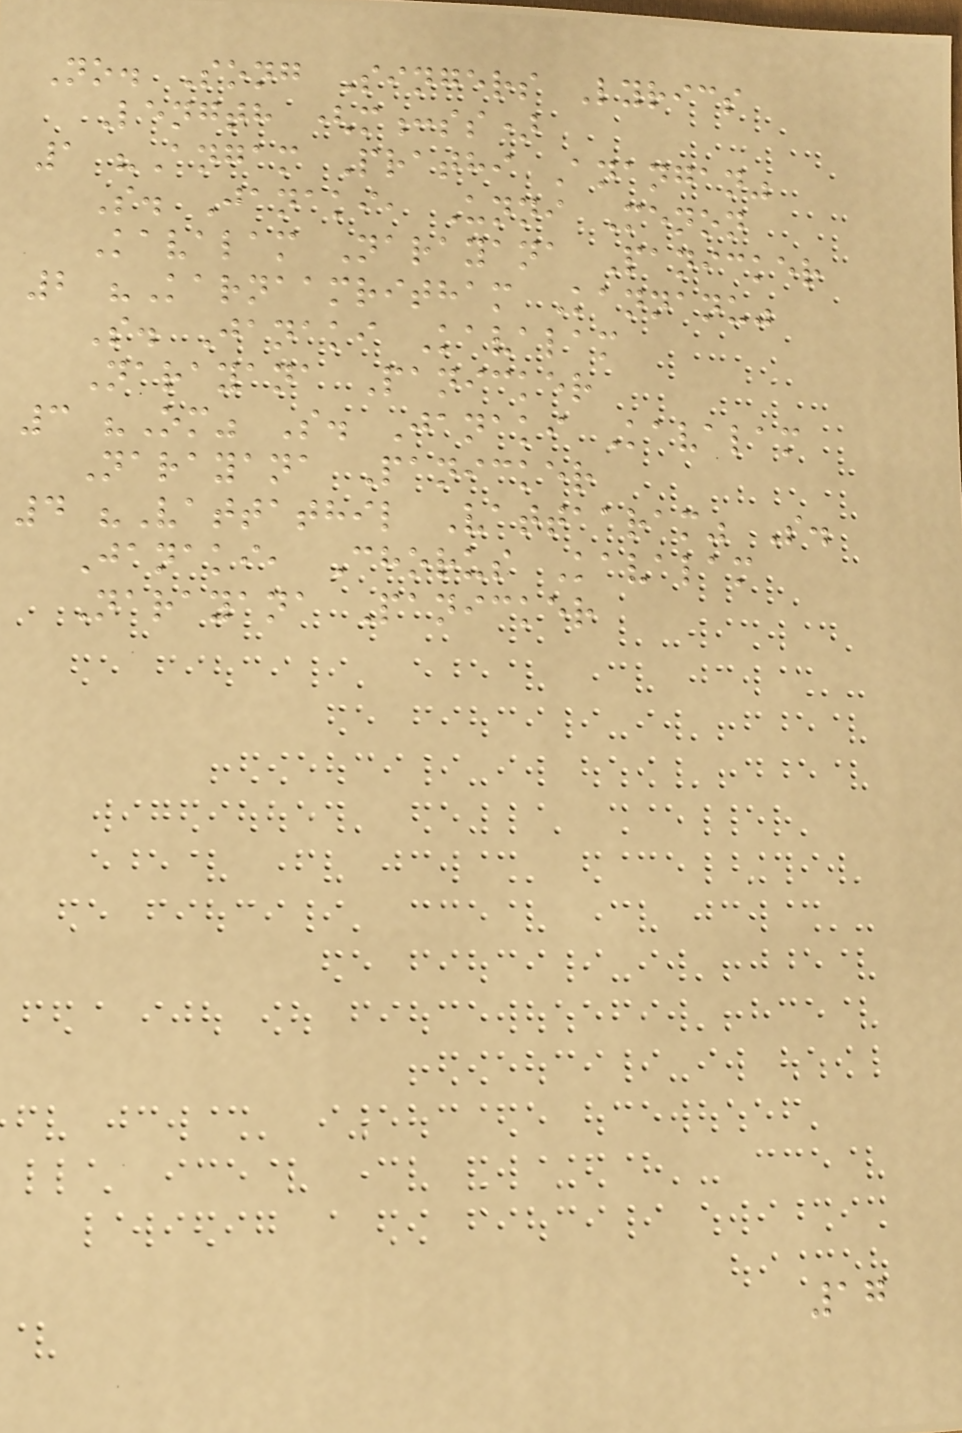No. Song Singers Lyrics
Length (m:ss)
1 "Angam Prathi Anangan"
S. Janaki, Unni Menon
Kavalam Narayana Panicker
2 "Karnaamritham Kannanu"
S. Janaki Kavalam
Narayana Panicker
3 "Om" S. Janaki Kavalam
Narayana Panicker
4 "Vattathil Vattaaram" S.
Janaki, Chorus Kavalam
Narayana Panicker
17
